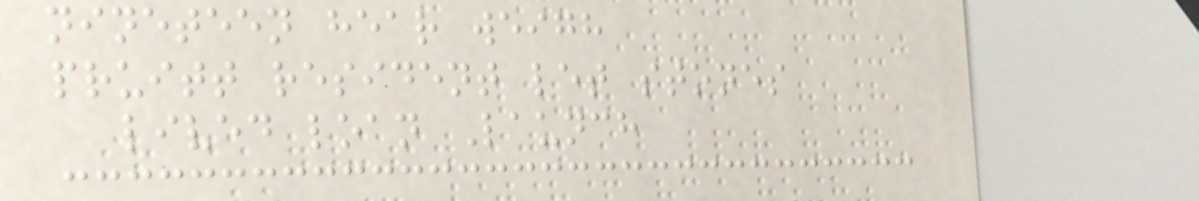nineteen hear weigh
pruitt resident let stones
lived loan Launch
